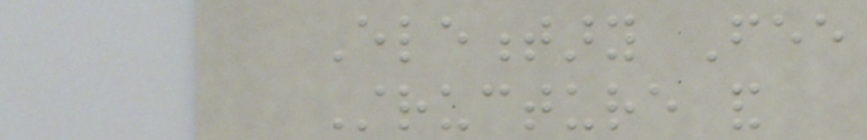Elementary Fee
Structure and
